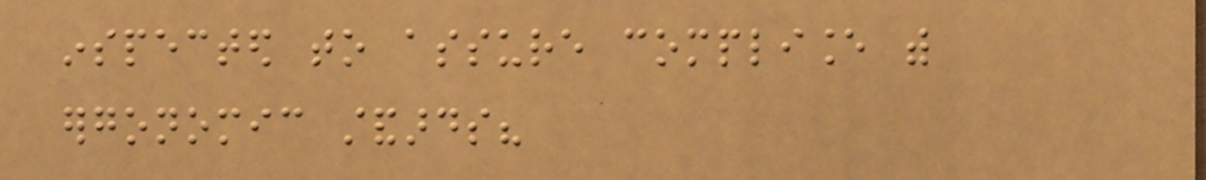inspected to assure compliance with
ergonomic standards?
